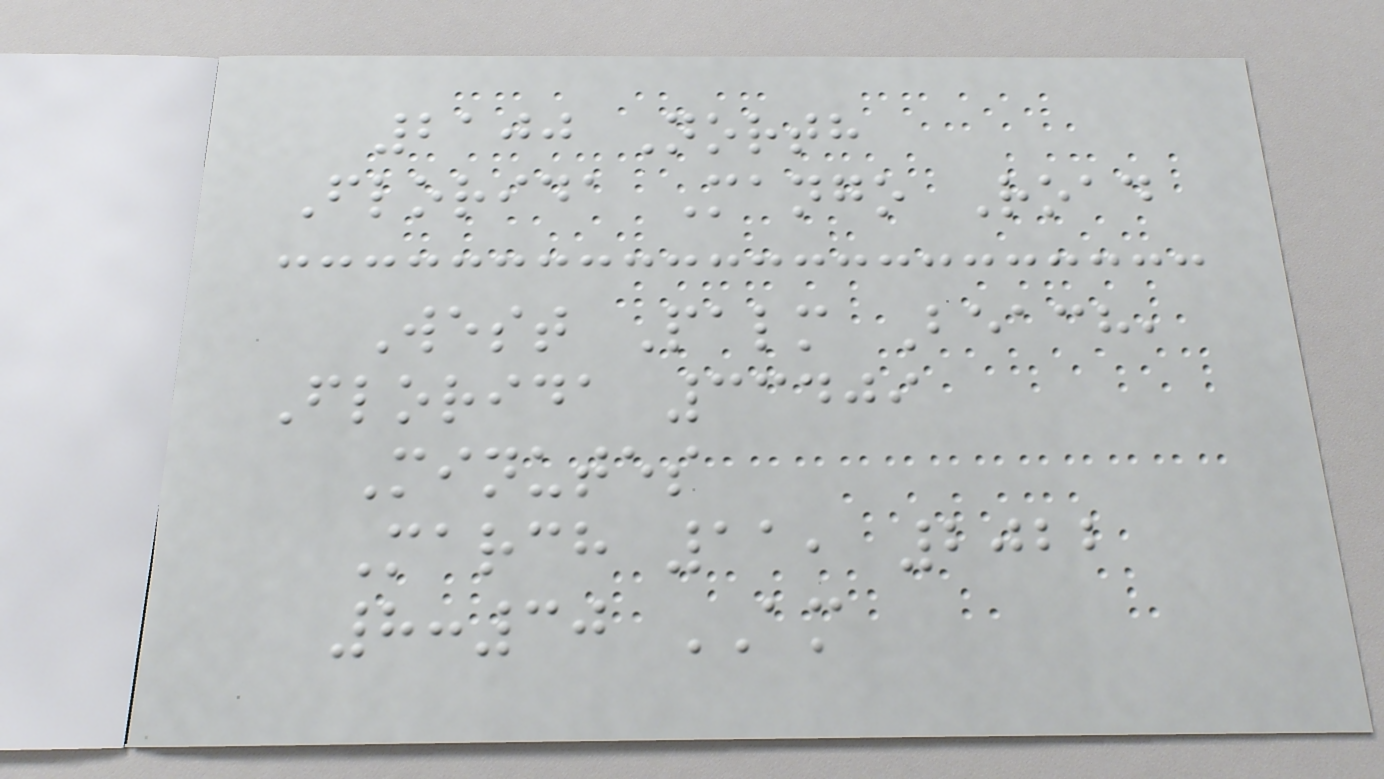2100 North
Florida Mango Road
West Palm Beach,
Florida 33409
Minutes
March 11, 2022
8:30 AM
